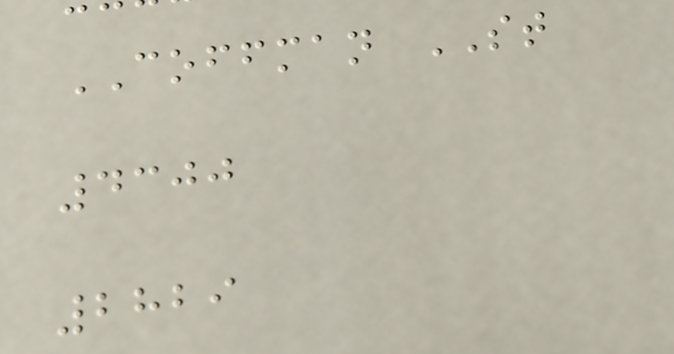COFFMAN ST
4300
2829
